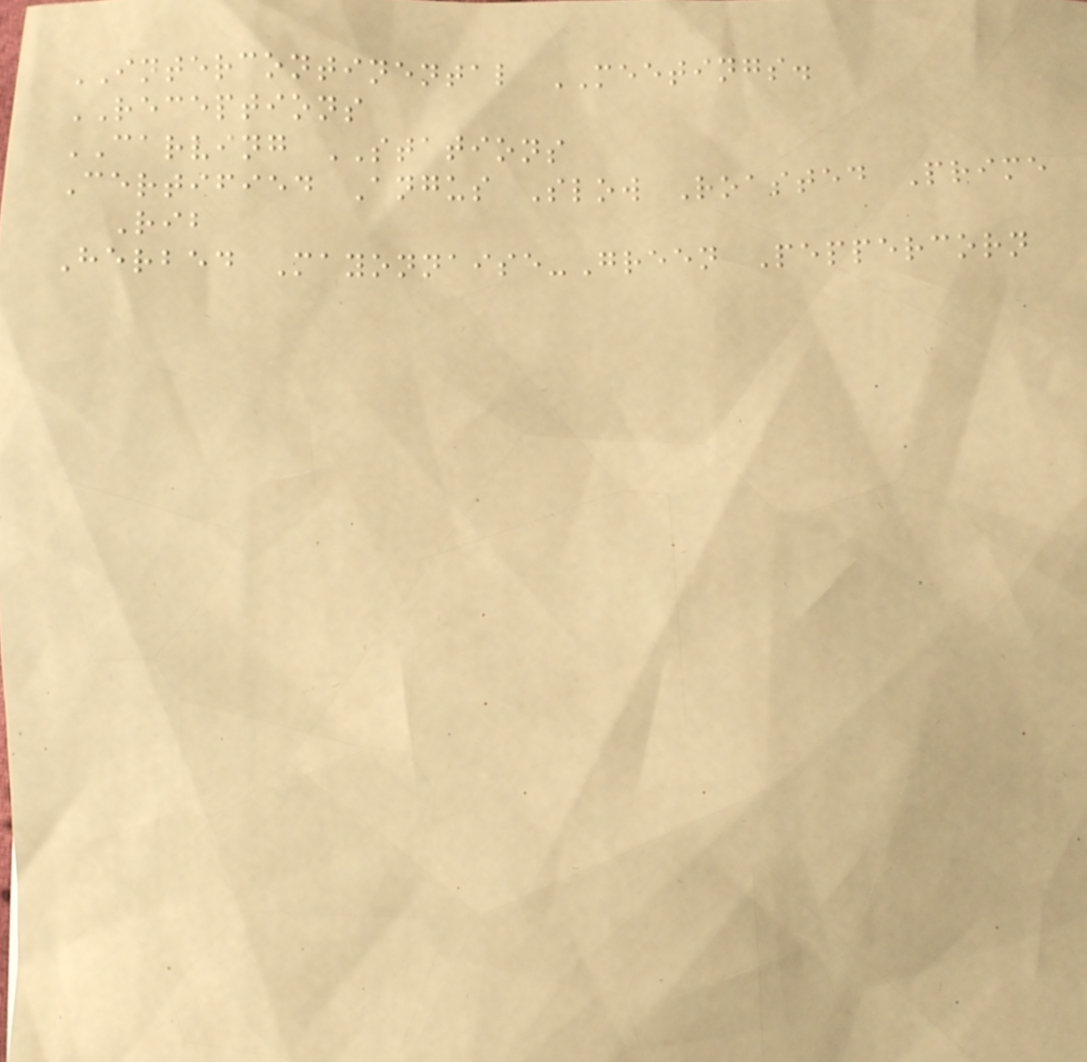INTERCONTINENTAL MEETINGS.
RECEPTIONS
CARVING STATIONS
Certified Angus Slow Roasted Prime
Rib
Herbed Mayonnaise-Green Peppercorn
